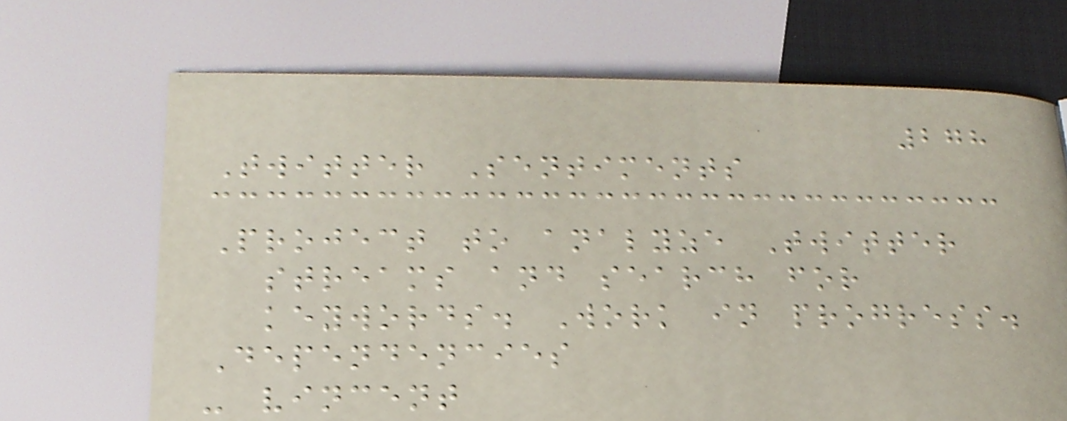278
Twitter Sentiments
Project to analyze Twitter
streams and search for
keywords. Work in progress.
Dependencies
- vincent
